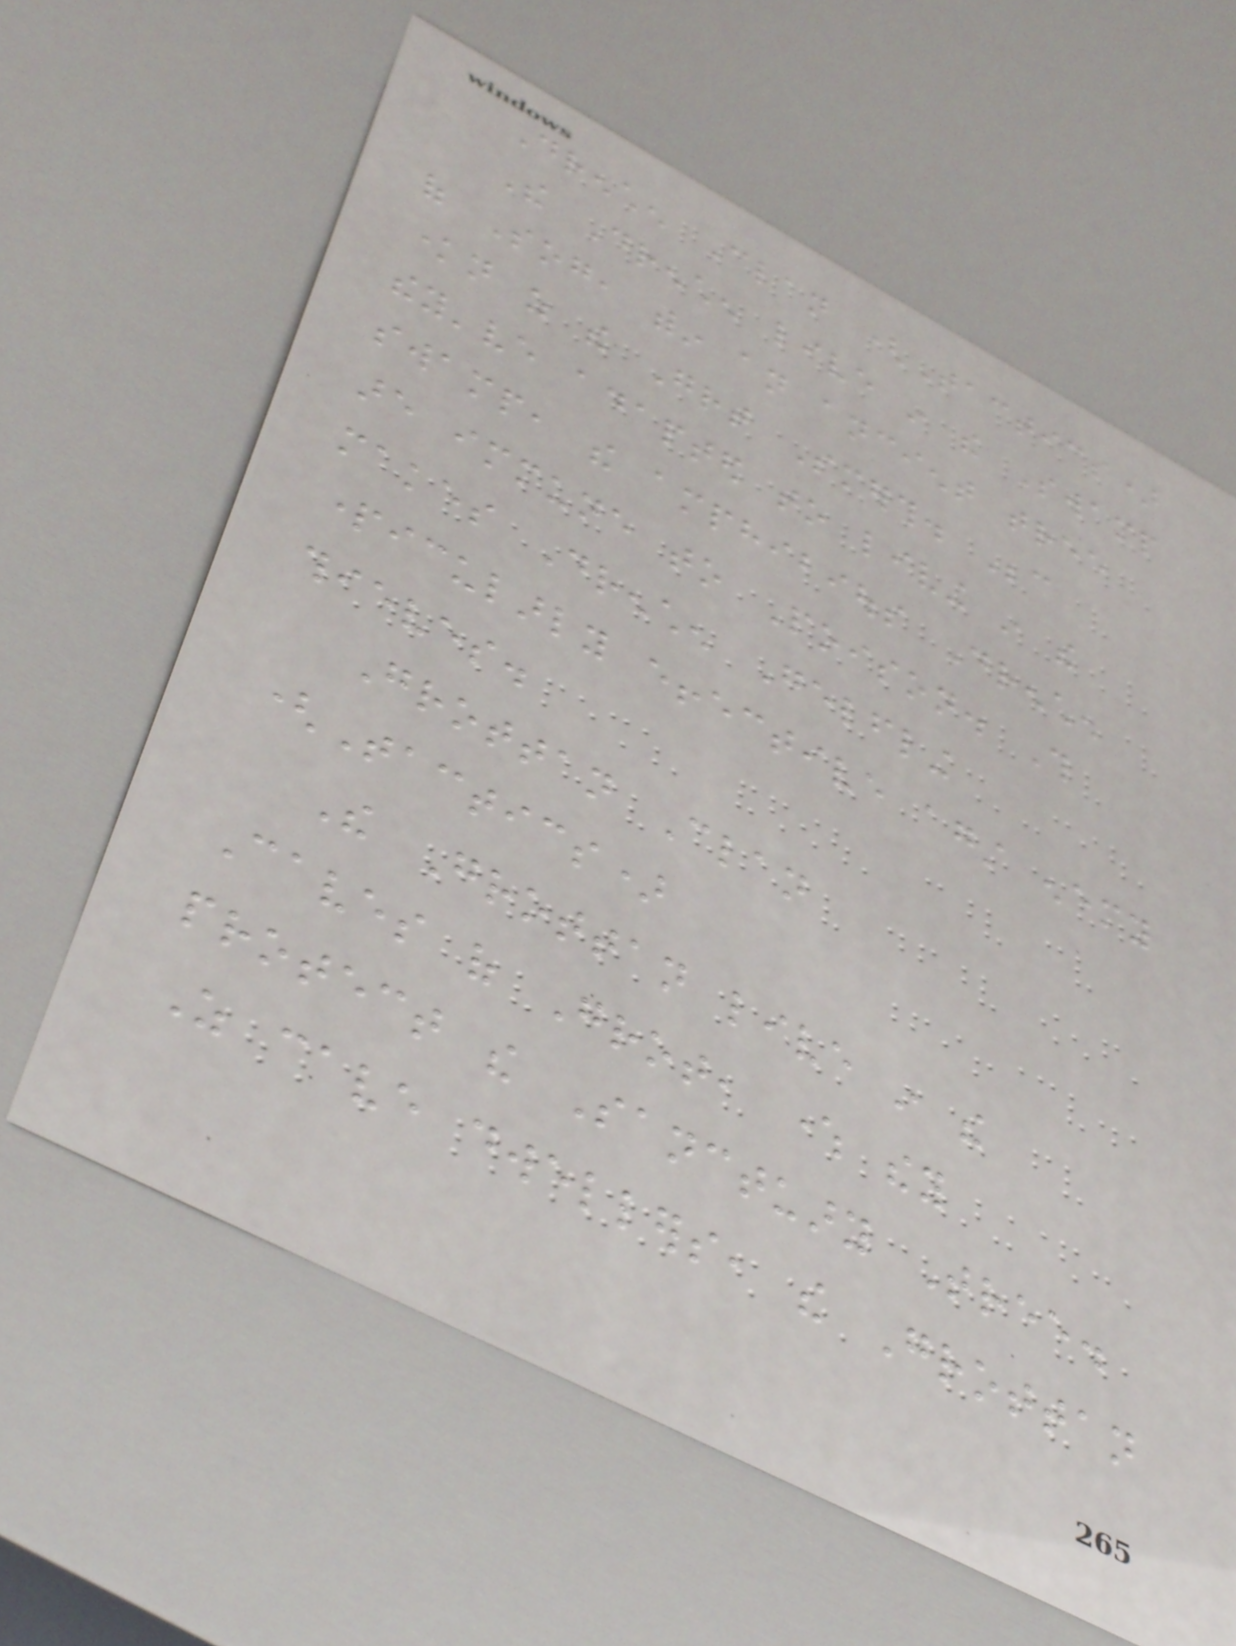Drenchen Clan (Tactics)
The Drenchen live in the Swamp
of Sog, within an ancient tree
known as the Great Smerth. Because
they've adapted to living in the
swamp, the amphibious Drenchen
are immune to Poison. This
makes Drenchen Gelfling
particularly effective against enemy
thieves.
Grottan Clan
(Tactics)
The Grottan live in the
Caves of Grot, where they
protect the Sanctuary Tree.
As cave dwellers, the Grottan
